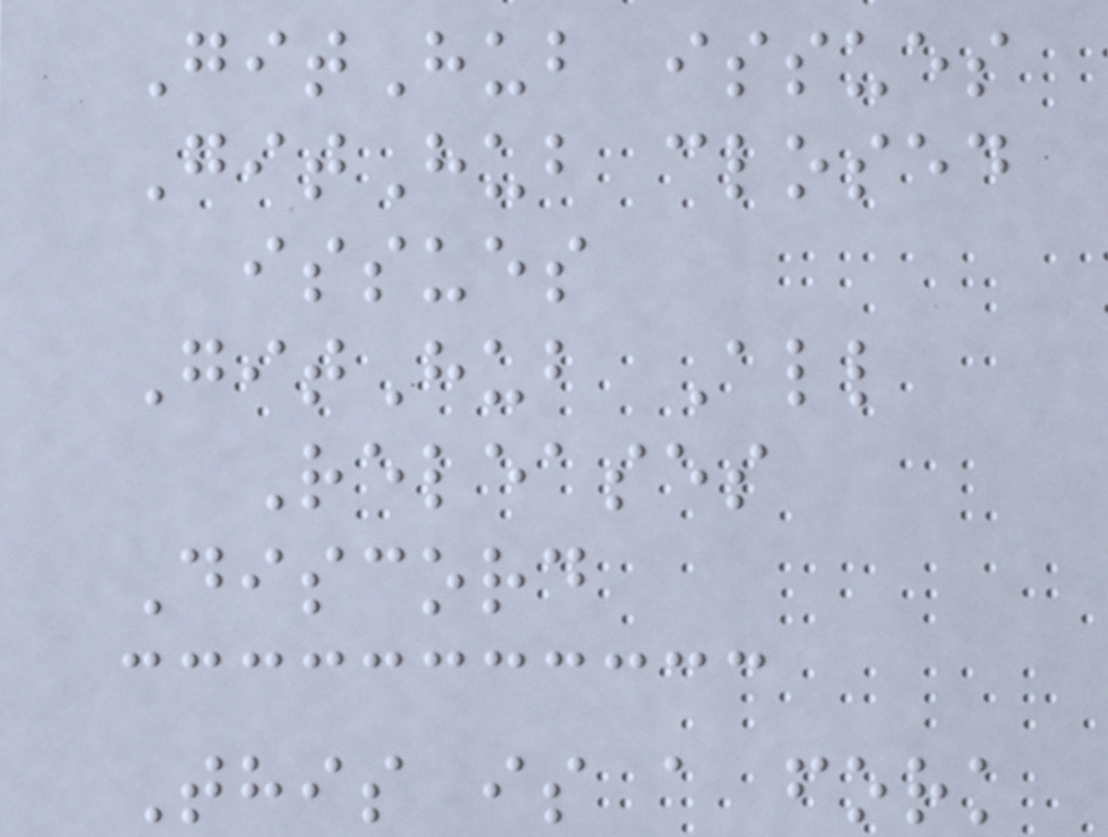GitHub issues
GitHub closed
issues
GitHub All
Releases
Discord
This is a fork
